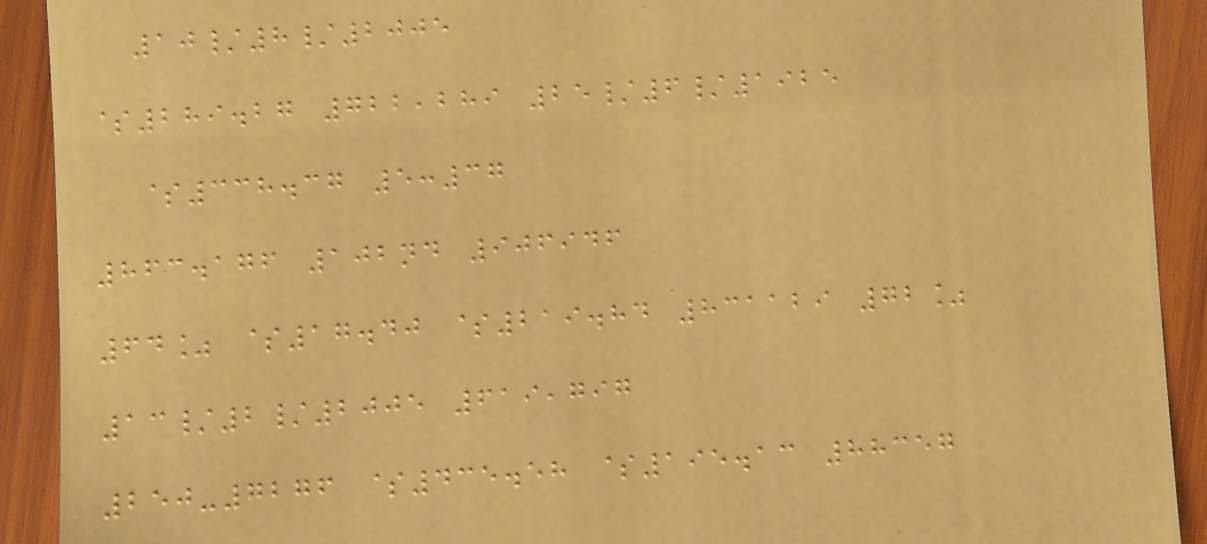10/8/2005
$289.27 722,289 25/6/1925
$338.37 5:37
863.176 102nd 906946
64% $17.40 $219.84 831129 72%
13/2/2005 619,797
250-7276 $435.58 $195.13 88357
